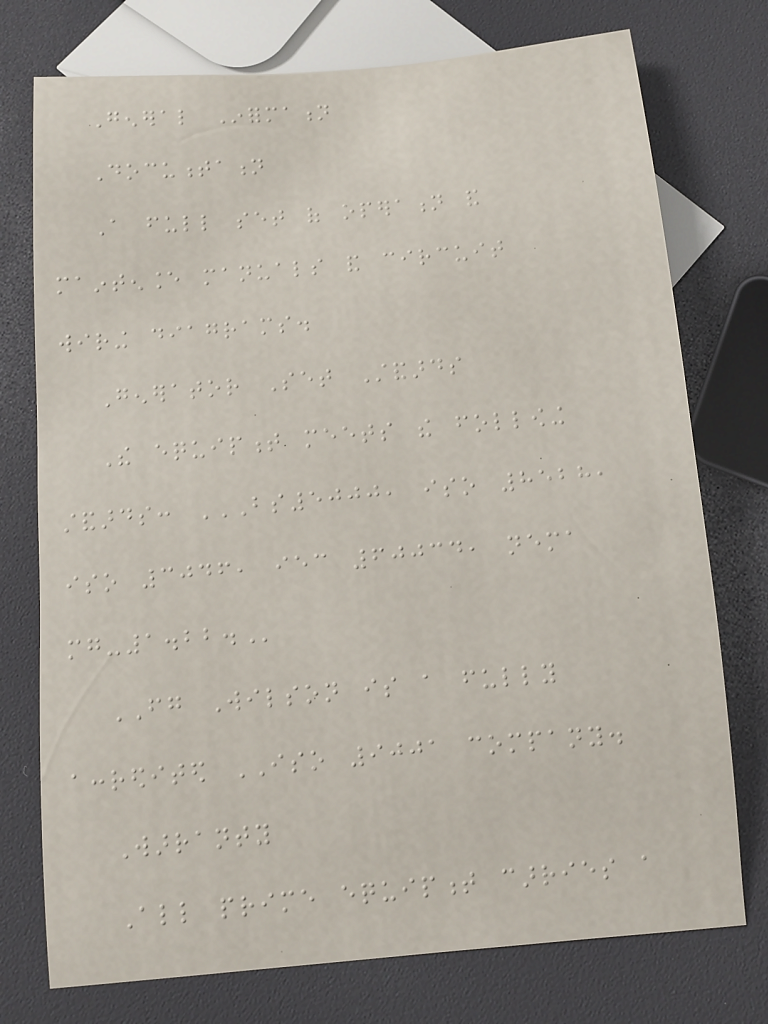General Information
Documentation
A full set of operation and
maintenance manuals and circuit
wiring diagrams.
Generator Set Standards
The equipment meets the following
standards: BS5000, ISO 8528,
ISO 3046, IEC 60034, NEMA
MG-1.22.
FG Wilson is a fully
accredited ISO 9001 company.
Warranty
All prime equipment carries a
